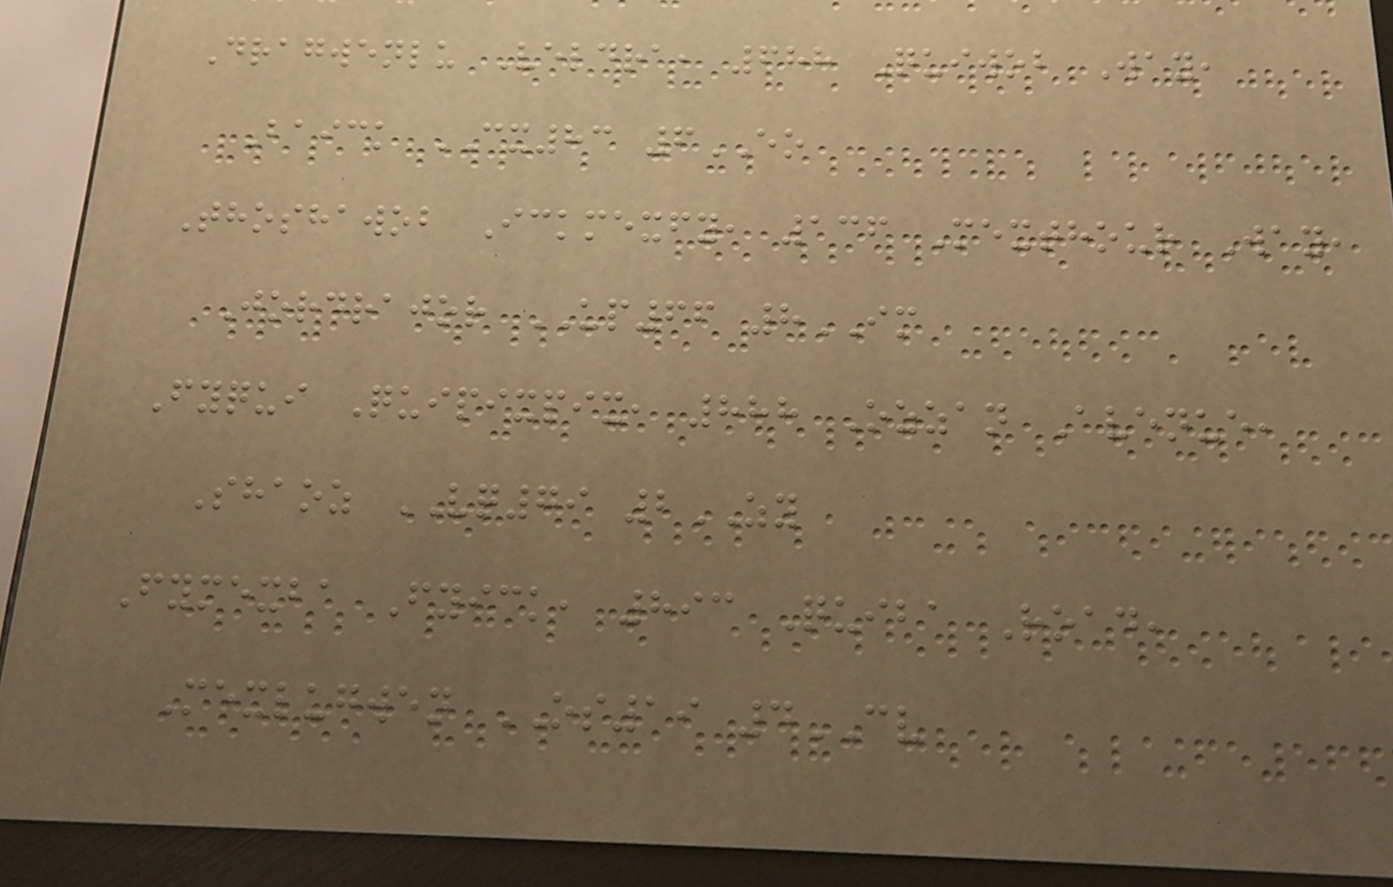Dragwenlu Veldra, 688 Quiwob Way,
Baick CX83 6EO
Thoshawob Ickmexfy, 136 Mexthour Way,
Jordrajor UP66 8IM
Fyqui Quipixpix, 888 Ozzan Avenue,
Shaoz VQ79 2ZY
Fymexba Fyick, 893 Quiba Road,
Mexlugwen OS19 4CV
